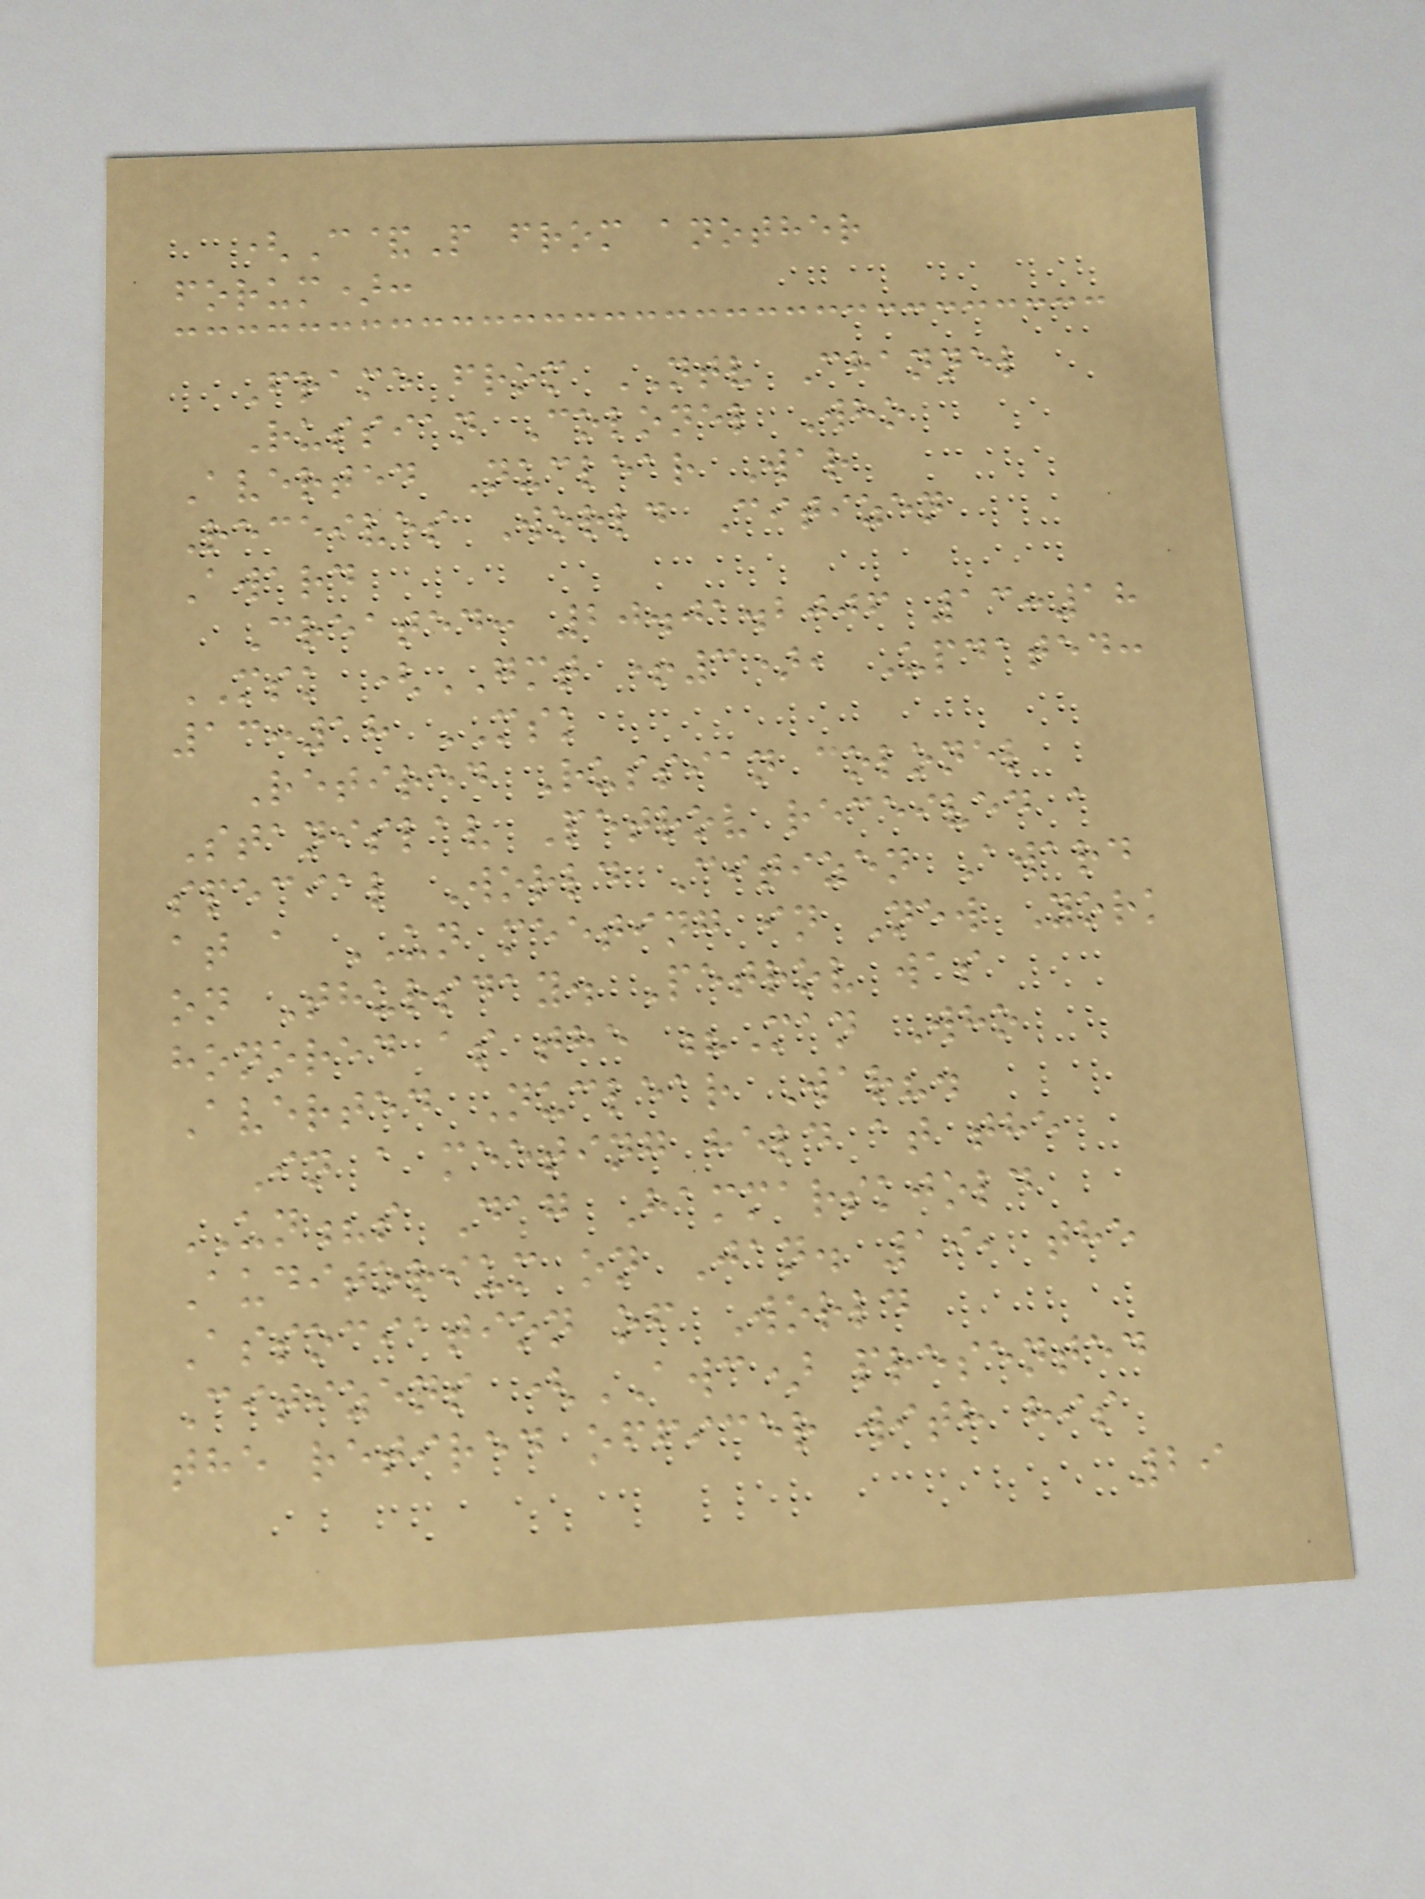(C&P from another
forum):
Frame from NTV Channel
Russian Colonel Who
Averted Nuclear War
Receives World Citizen
Award
Created: 20.01.2006 13:18
MSK (GMT +3), Updated:
13:18 MSK
Retired Russian colonel
Stanislav Petrov received a
special World Citizen Award
at a UN meeting in New York
on Thursday. Petrov was
honored as the ?Man Who
Averted Nuclear War?.
In a meeting held at the
UN?s Dag Hammarskjold
Auditorium on Jan. 19, the
Association of World
Citizens (AWC) presented
the retired officer with his
29
